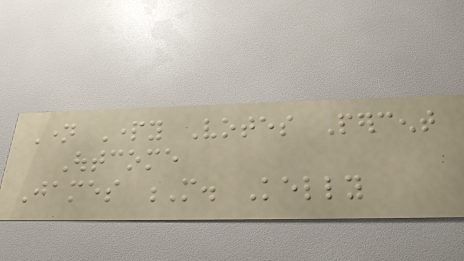Name Party Votes Percent
Outcome
James M. Kelly
